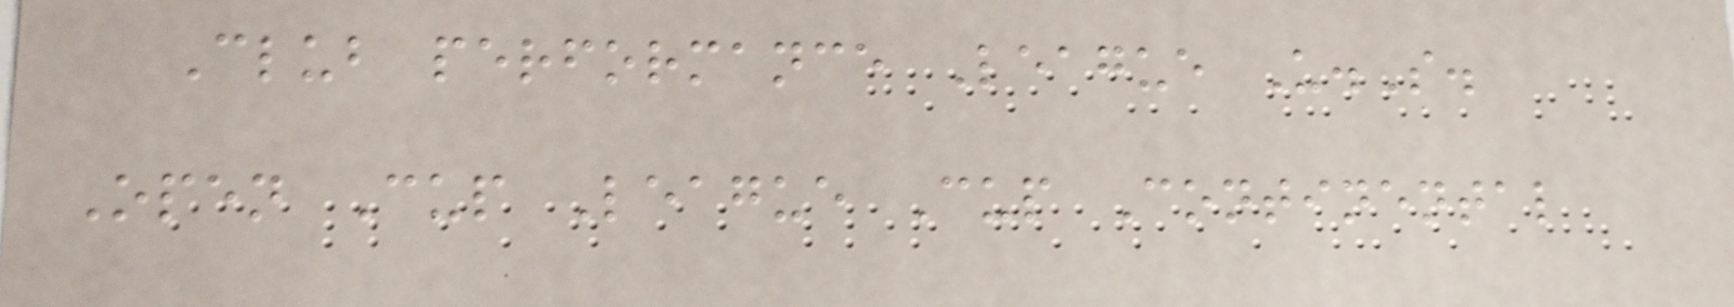Club performance League U.S.
Open Cup League Cup Continental
